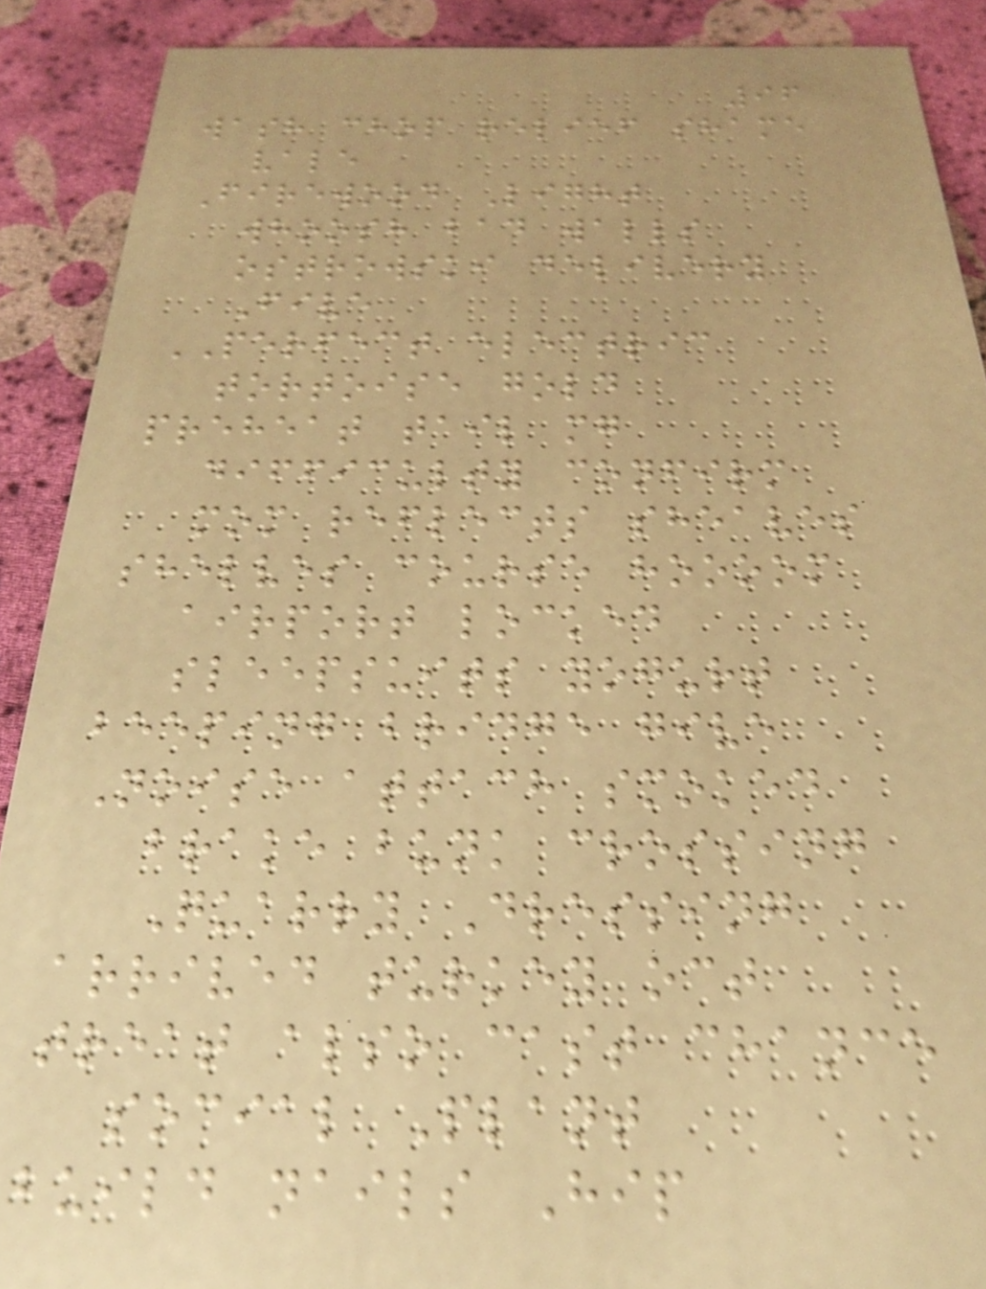96
wash chop relief shame
vale
Firewood Light
whoosh bad walls
ostrowski delivery
Five
PERFECT electric
tortoise gold
preheat tail mg
difficulty confirm
mom reflects sheaves
shelves course hoooom
airport locked
sleepsuits yogurt
beeping bridge give
Noise attach smoked
brake bunk crossing
Quarry Dressing
arrived turkey oct
treat also cast chance
social Plant
build nails Hip
